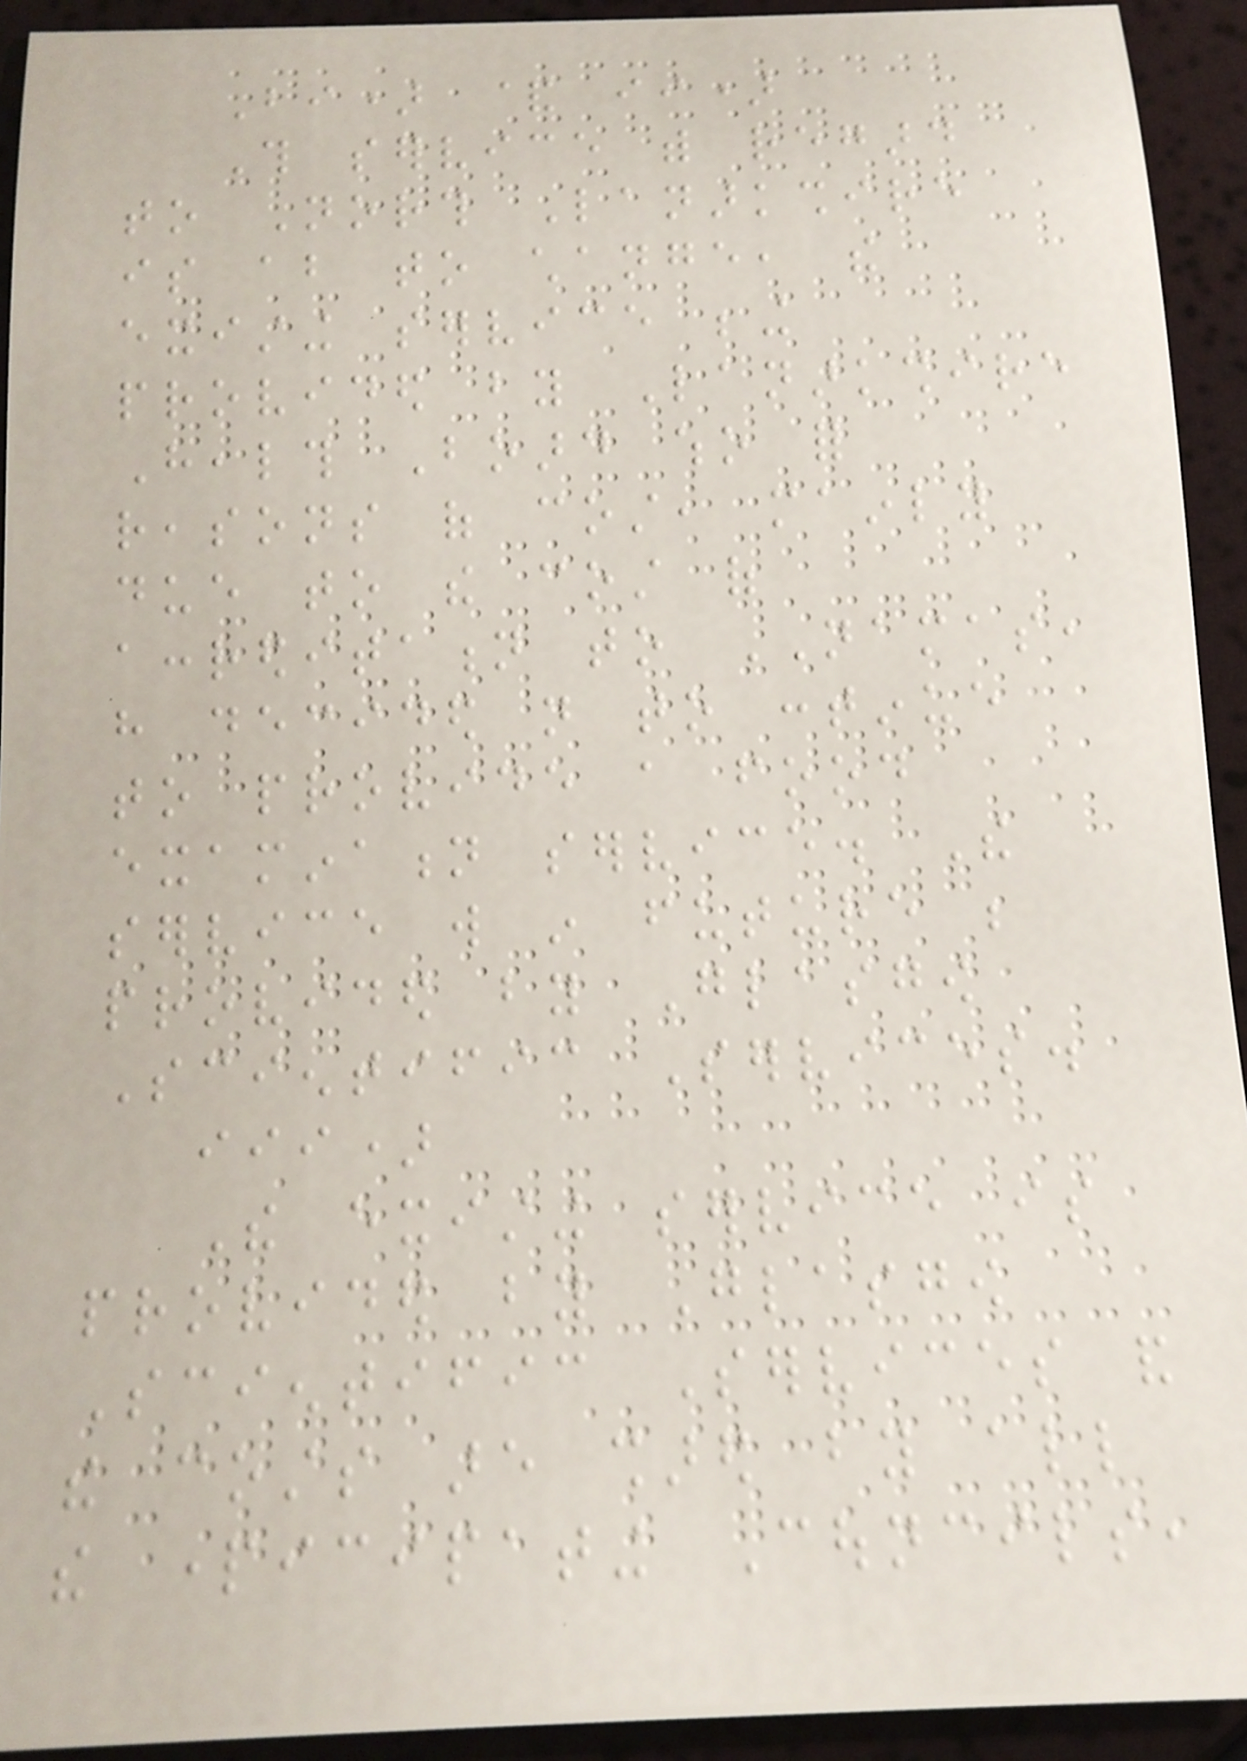Bi) & ii)
This service with regard
to North Lanarkshire
is about to change, the
existing service being
provided by Lanarkshire
Health Board who for
reasons of cost, mainly
due to the cost of
accreditation to NAMAS,
have decided not to continue
to provide a food
examination service. The
service will in future be
provided by Glasgow
Scientific Services.
iii)
The existing service is
provided by Glasgow
Scientific Services and
the costs are shared by all
the participating Councils,
